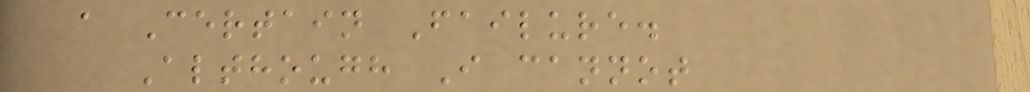a Certain Failure.
Although I cannot
